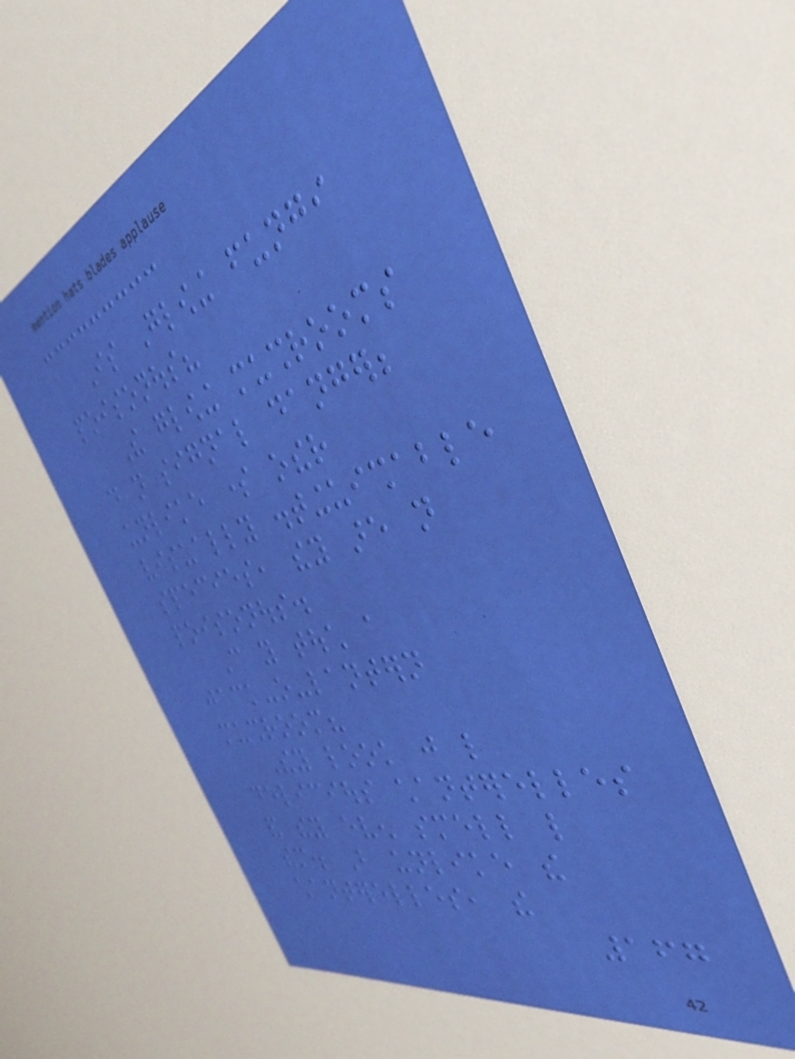Is Glowing fungi
poisonous?
The glowing mushrooms
do not signal danger;
unlike some other
visually distinguishable
species, they are not
poisonous.
Can you touch a
jack-o-lantern
mushroom?
They look just like
delicious chanterelles
and they even smell like
them. But unlike the
chanterelles, the
167
